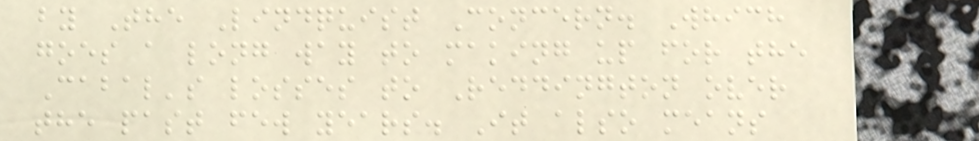by The Lindquist Concern. Which
goes a long way to making up for the
Cabal's losses to Reddington over
the past few years. It also means
